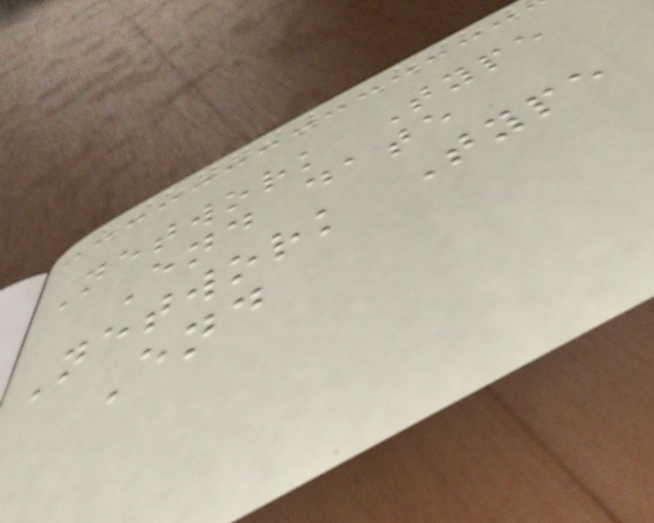Network Type
End date
Network Type
End
